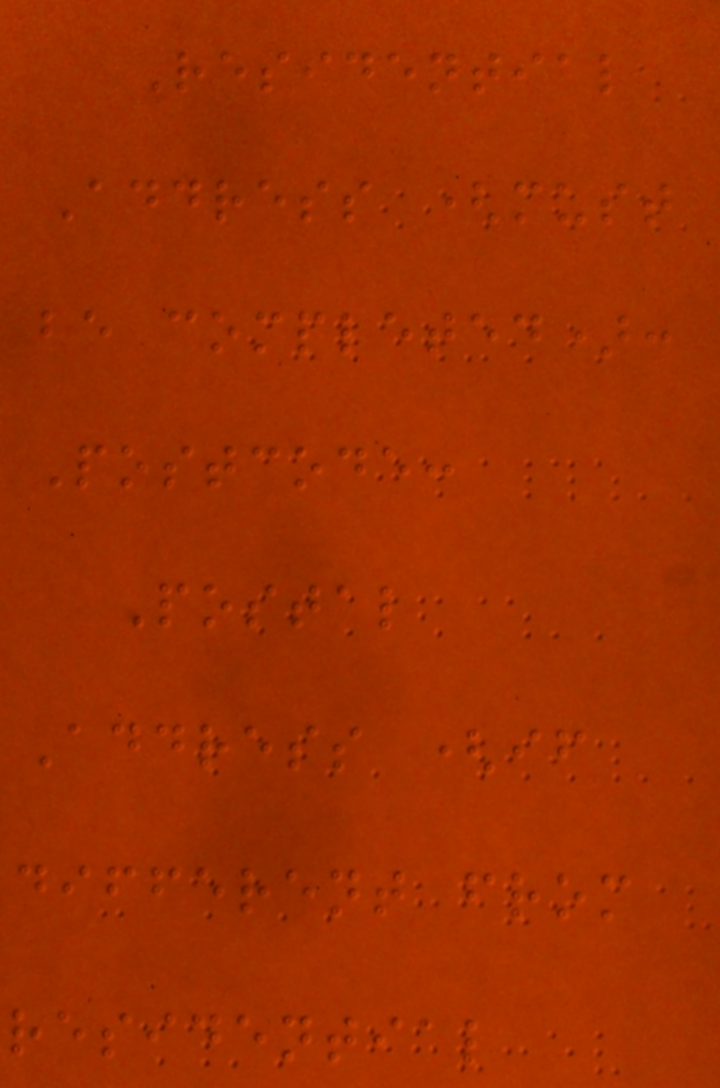Residential
Address (must
be completed):
Postcode:
Postal
Address (if
different from
residential
